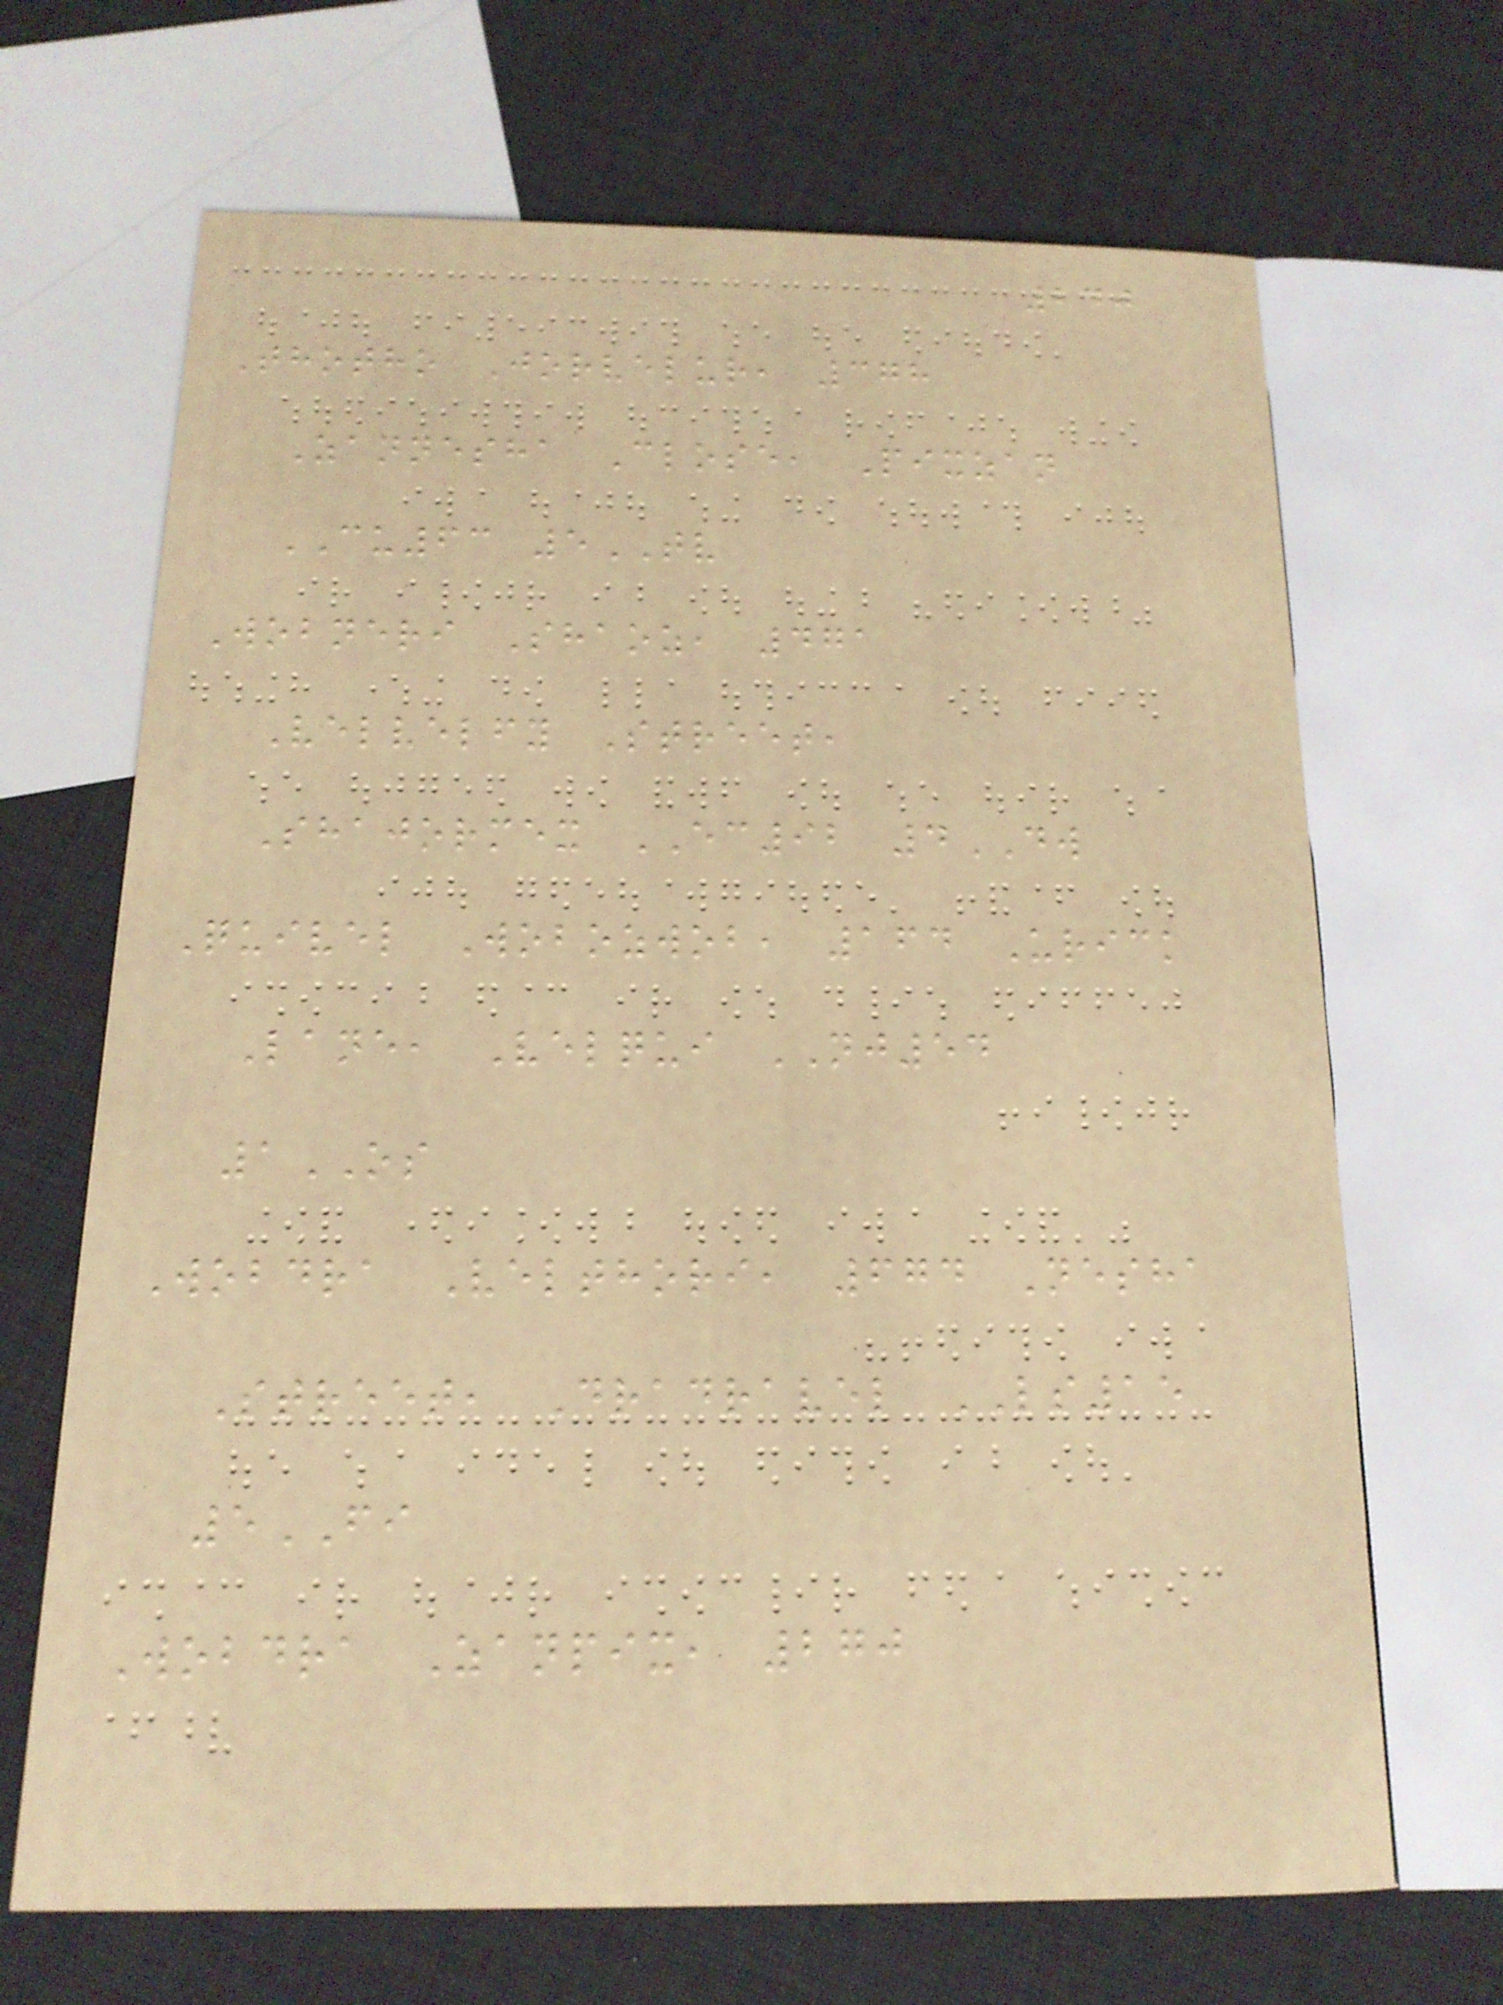240
Thotho Jorvelur, 378
Zannesha Close, Pixzan
CU63 5TV
Wobneri Shaoz, 471
Velvelfy Street,
Shajormex EC92 4DW
Quivel Wobozwob, 164 Urick
Lane, Velqui NJ54
1OS
Wobdra Velthori, 674 Nesha
Street, Dradravel LS15
5FI
Wobdra Zanpix, 270
